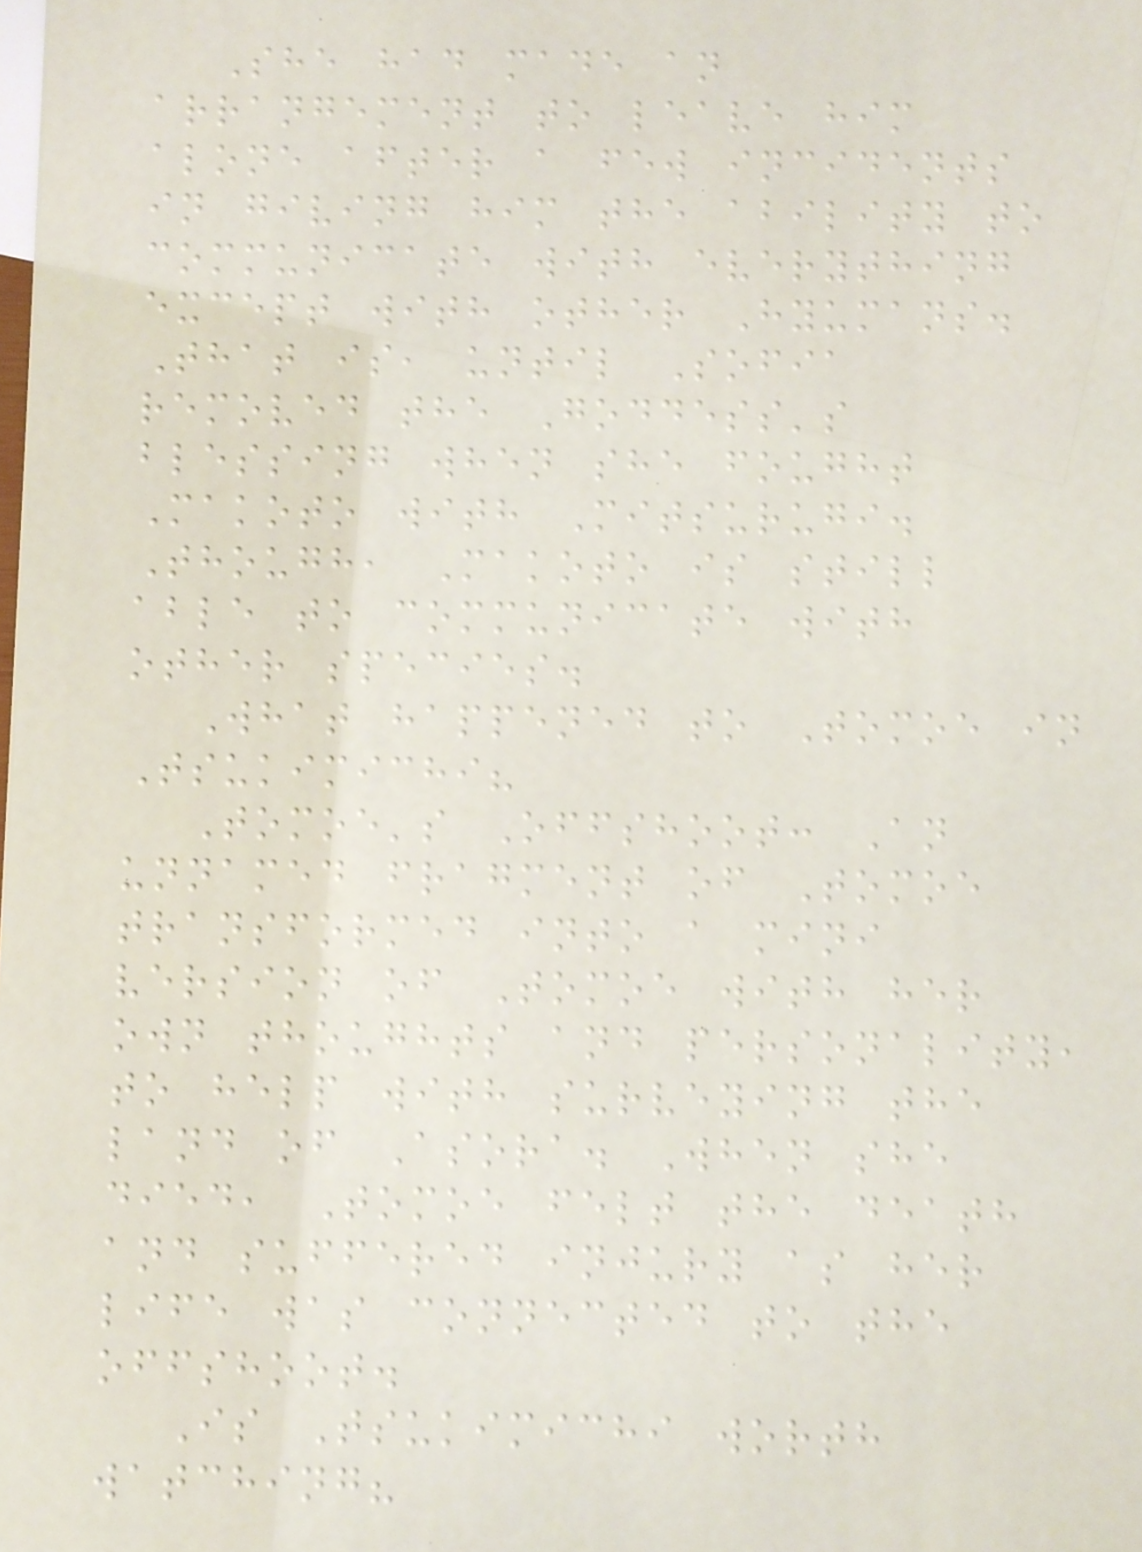She had made an
arrangement to leave him
alone after a few incidents
in giving him the ability to
communicate with everything
except with other Hyumans.
That is, until Sofia
removed the Goddess's
blessing when she fought
Makoto with Mitsurugi.
Though, Makoto is still
able to communicate with
other species.
What happened to Tomoe in
Tsukimichi?
Tomoe's Offshoot: An
unnamed fragment of Tomoe
transformed into a mini
version of Tomoe with her
own thoughts and personality,
to help with surveying the
land of Asora. When she
died, Tomoe felt the death
and suffered injury as her
life was connected to the
offshoot.
Is Tsukimichi worth
watching?
